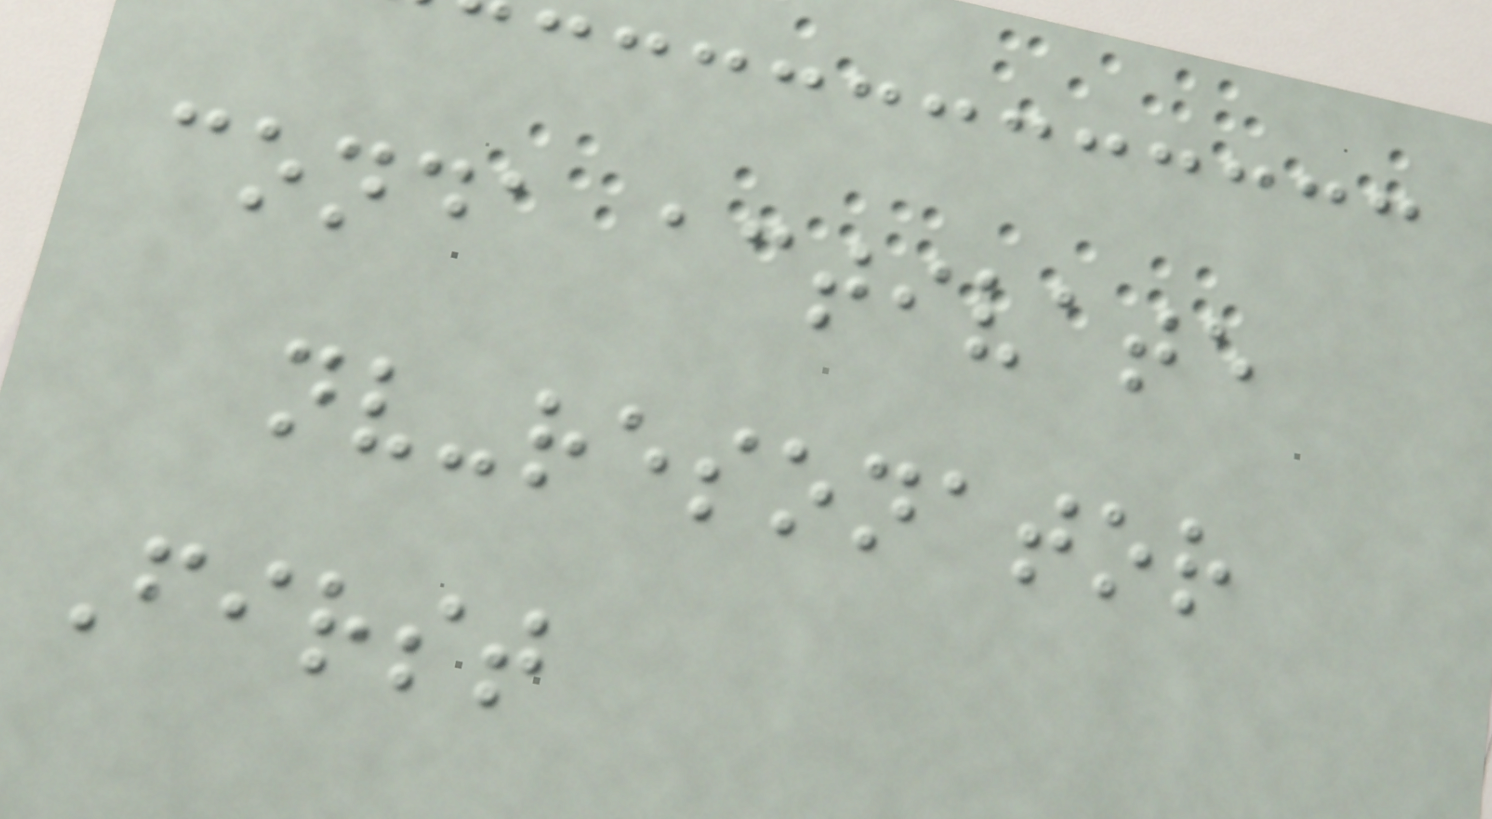conda activate
nv-resonator
First
